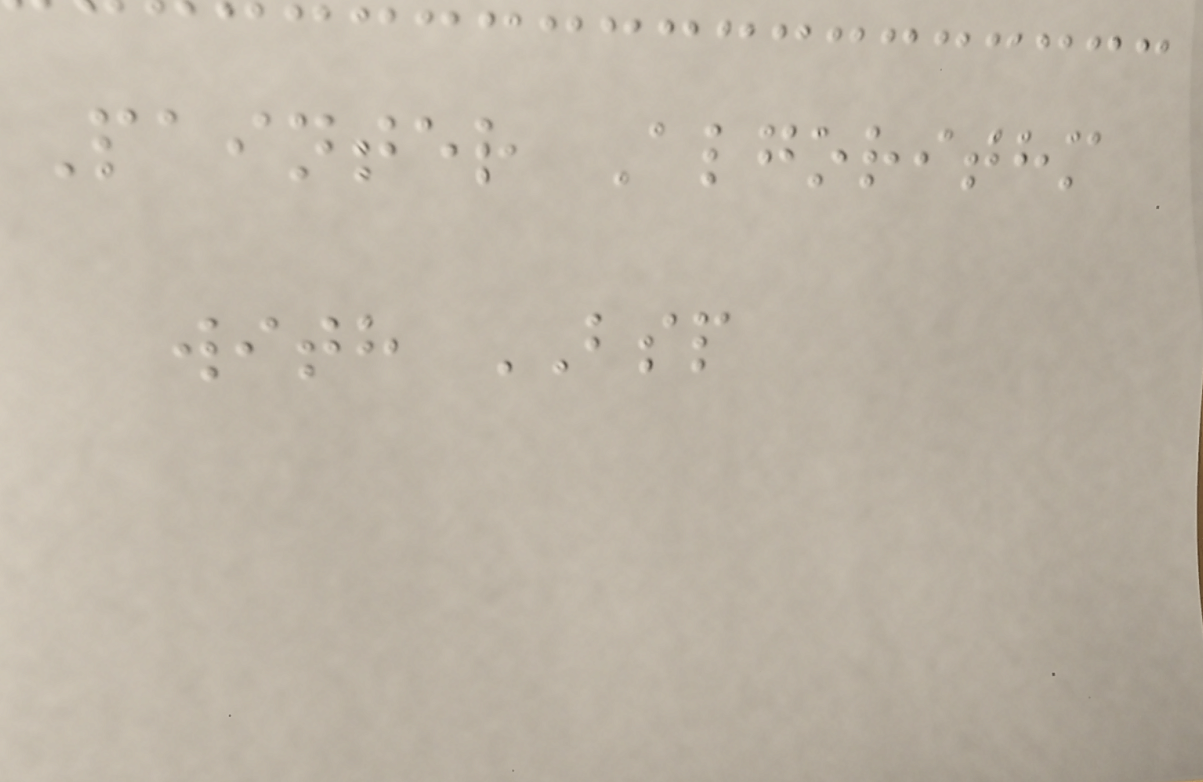Painter Algorithm
with BSP
